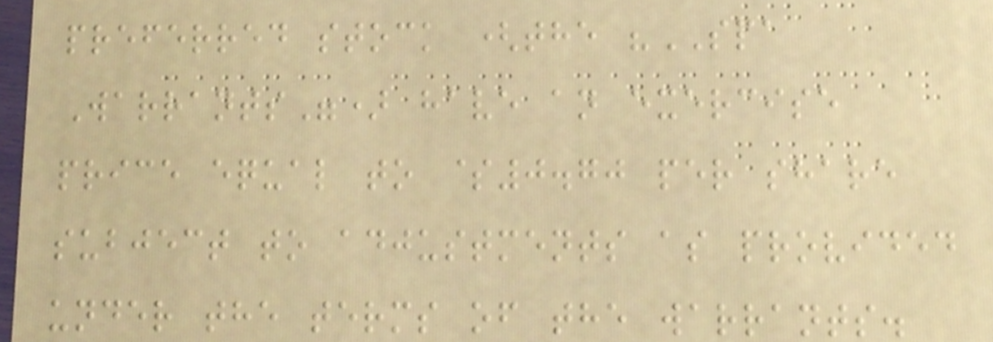preferred stock (the "SPA
Warrants") have an exercise
price equal to $0.70 per share
subject to adjustments as provided
under the terms of the warrants.
